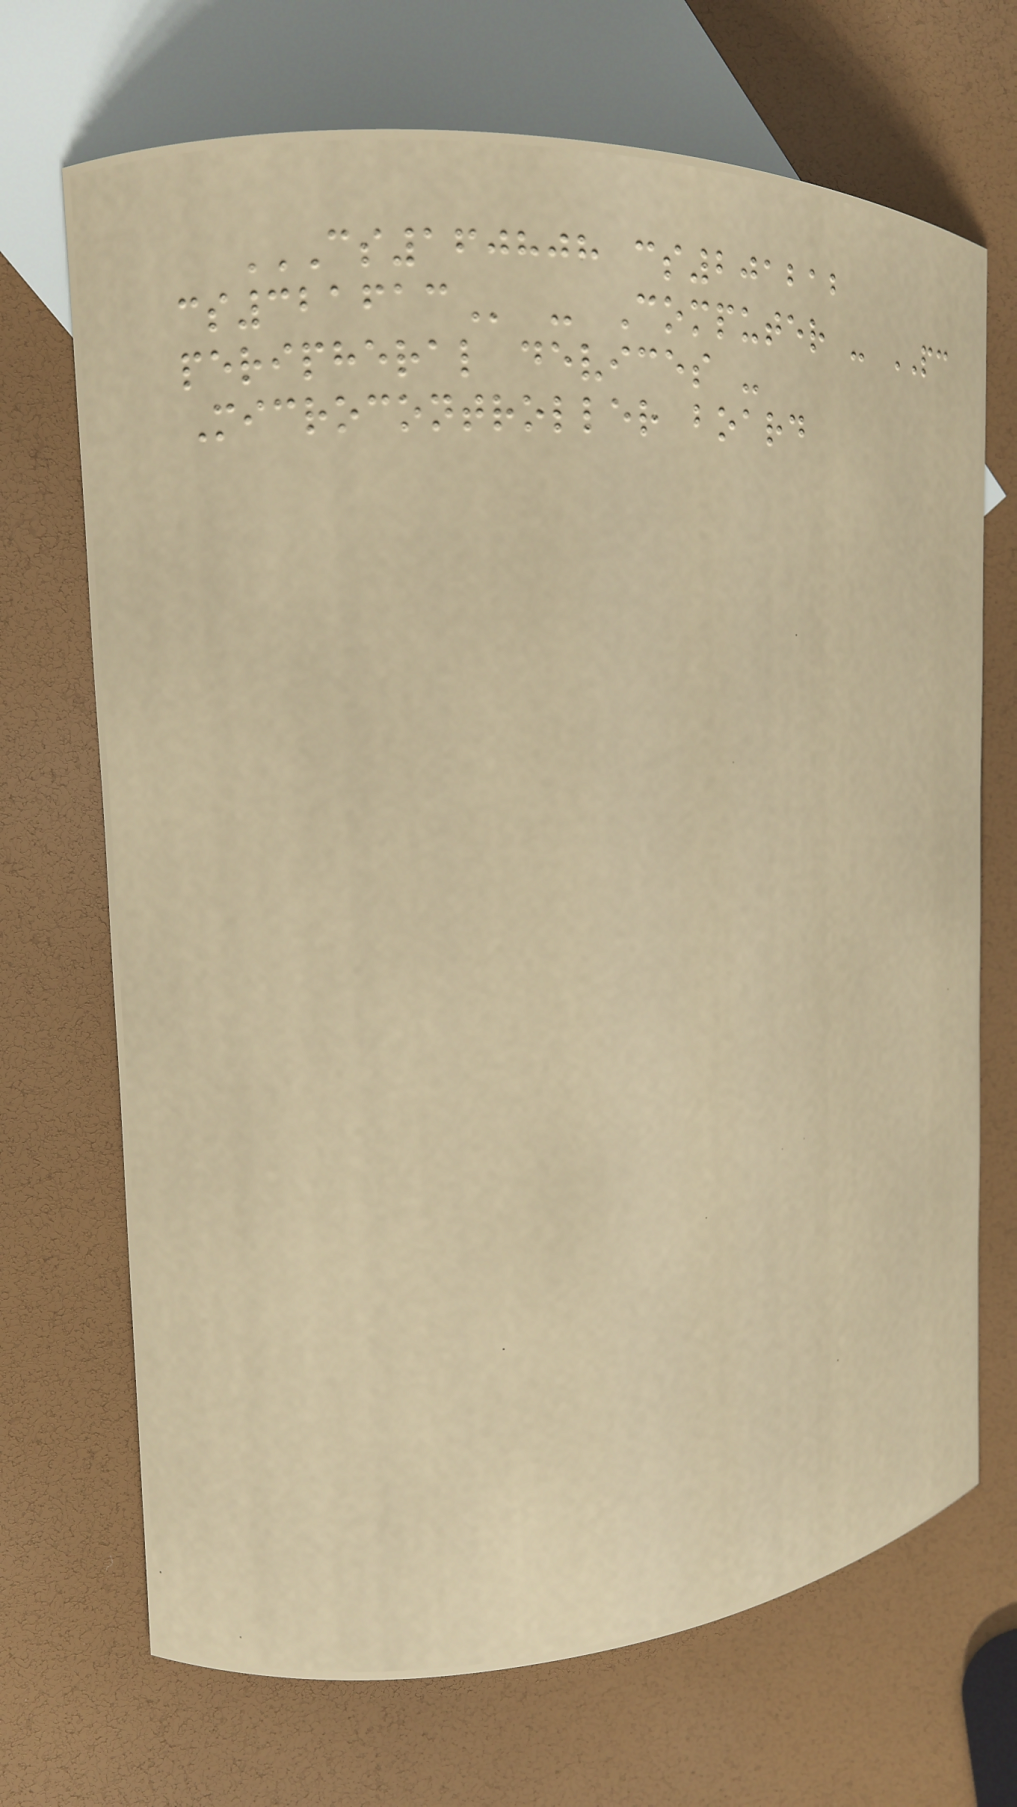CS160808 CS201212
CS321613 - Computer - PC
peripheral devices -
Microcontroller board
